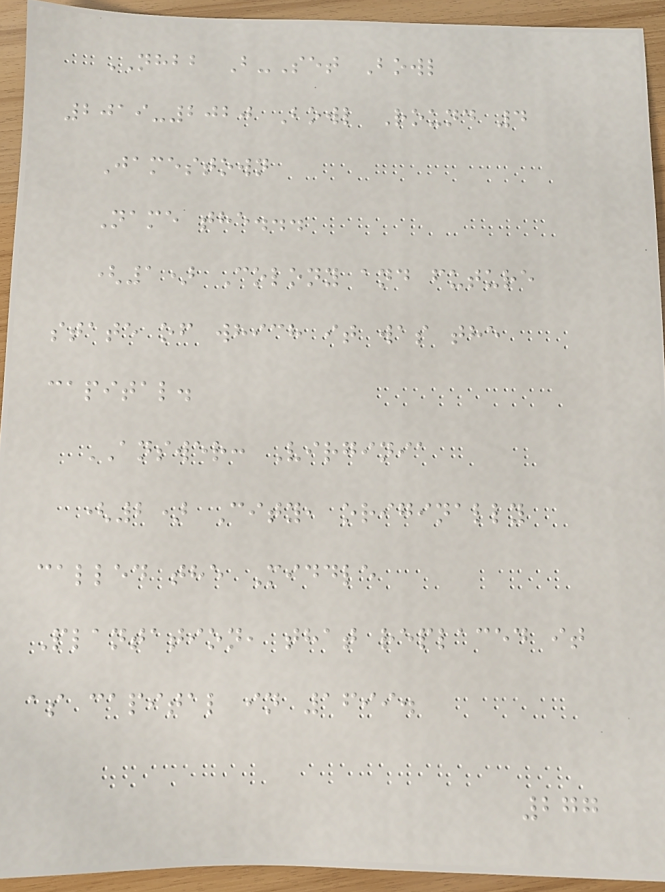NHBB B-Set Bowl
2019-2020 Bowl Round 4
Jamestown
Name the...
(1) Colony and future
state of which it was the
capital.
ANSWER: Virginia
(2) City, originally
called the Middle
Plantation, that replaced it
as capital in 1699.
277
